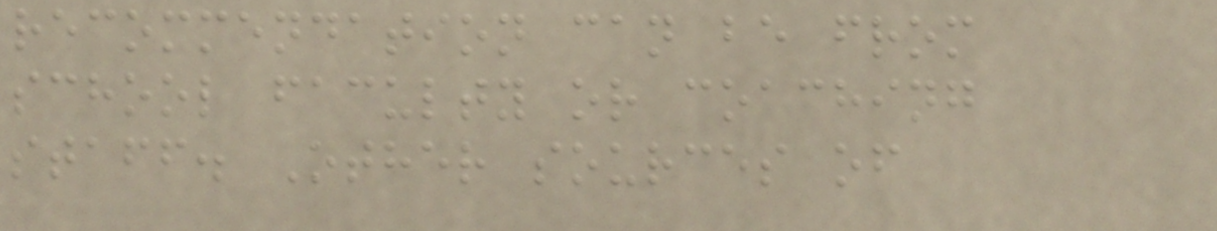recommendation can be from
school faculty or coaching
staff. Other sources of
